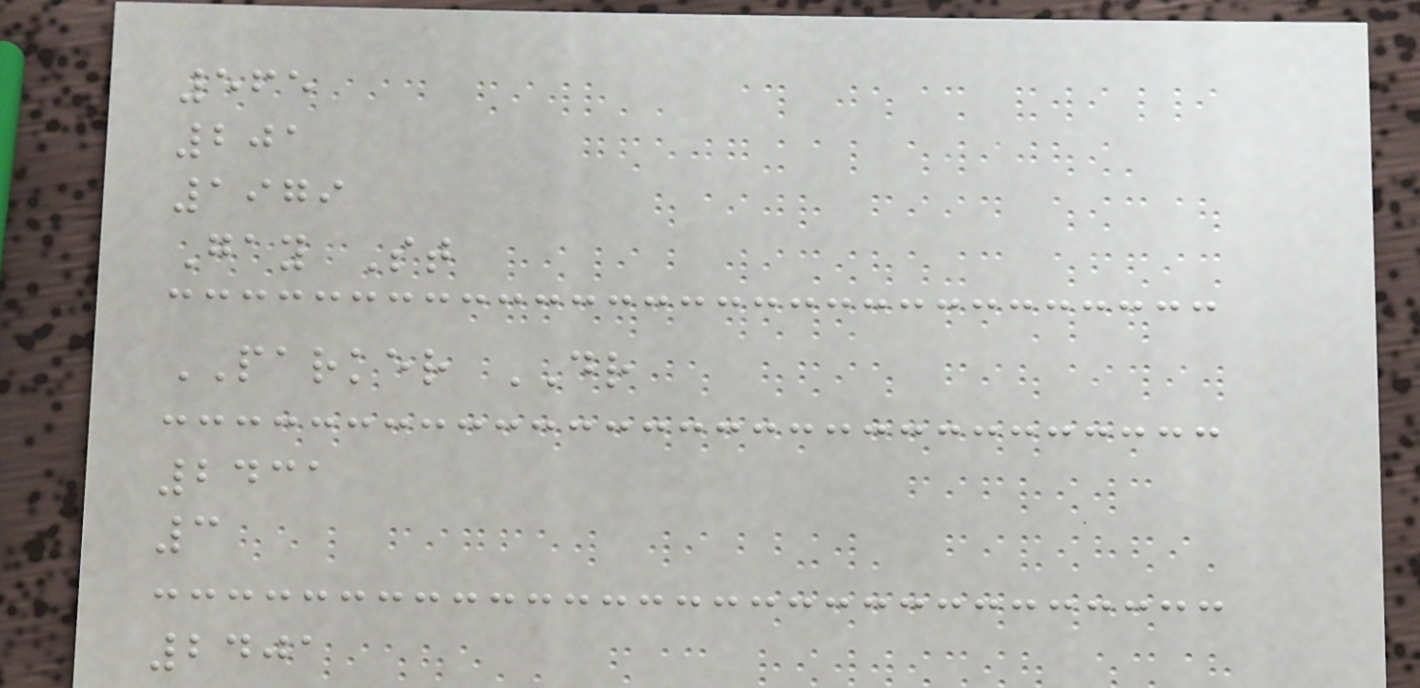565
201
1979
Gay St
PARKER DR
2431
3
2401
